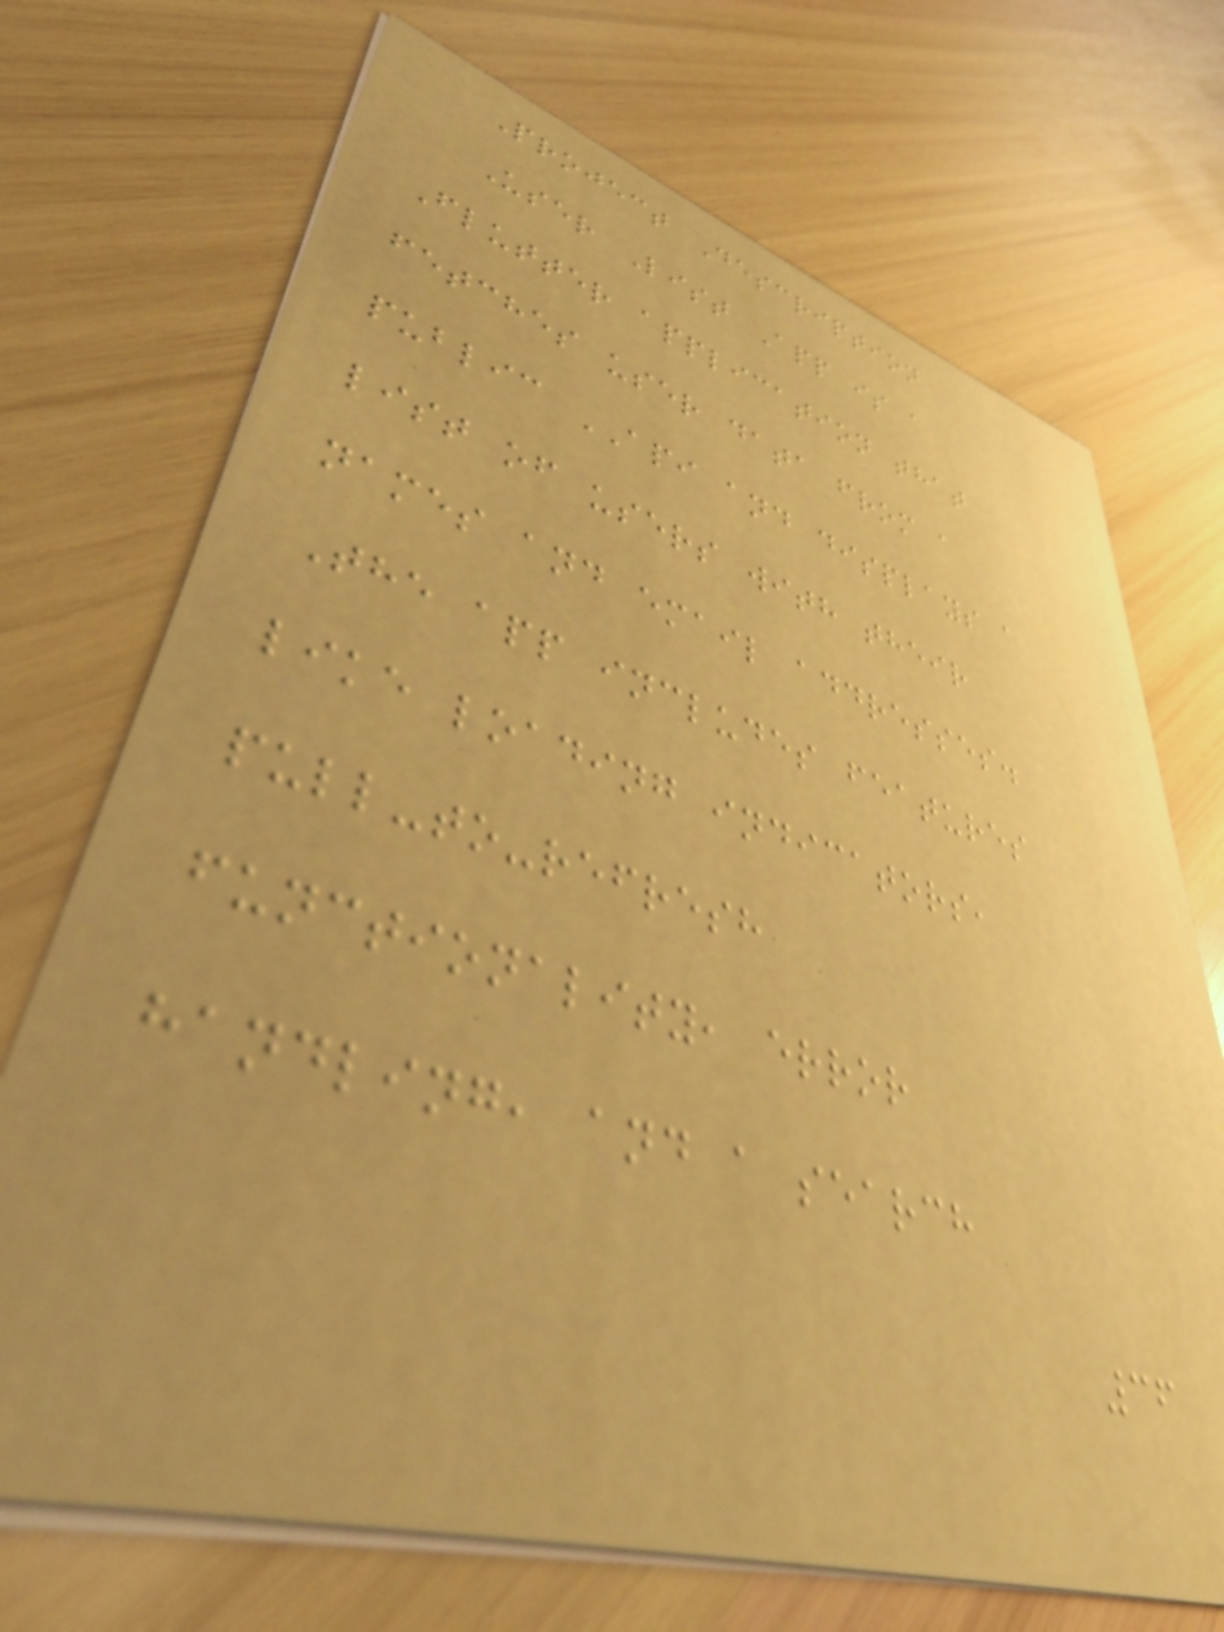Project Description
User List App is a
Flutter application that
fetches user data from a
public API and displays a
list of users with their
names and email addresses.
The app includes features
like loading indicators,
pull-to-refresh
functionality, error
handling, and a search
36
